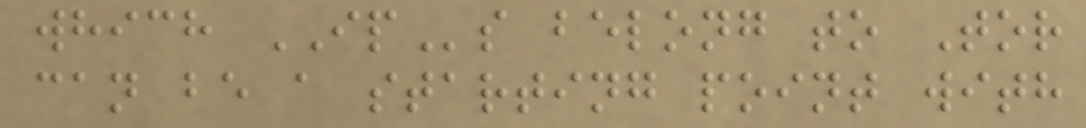which IPs belong to Tor
can be a starting point with
